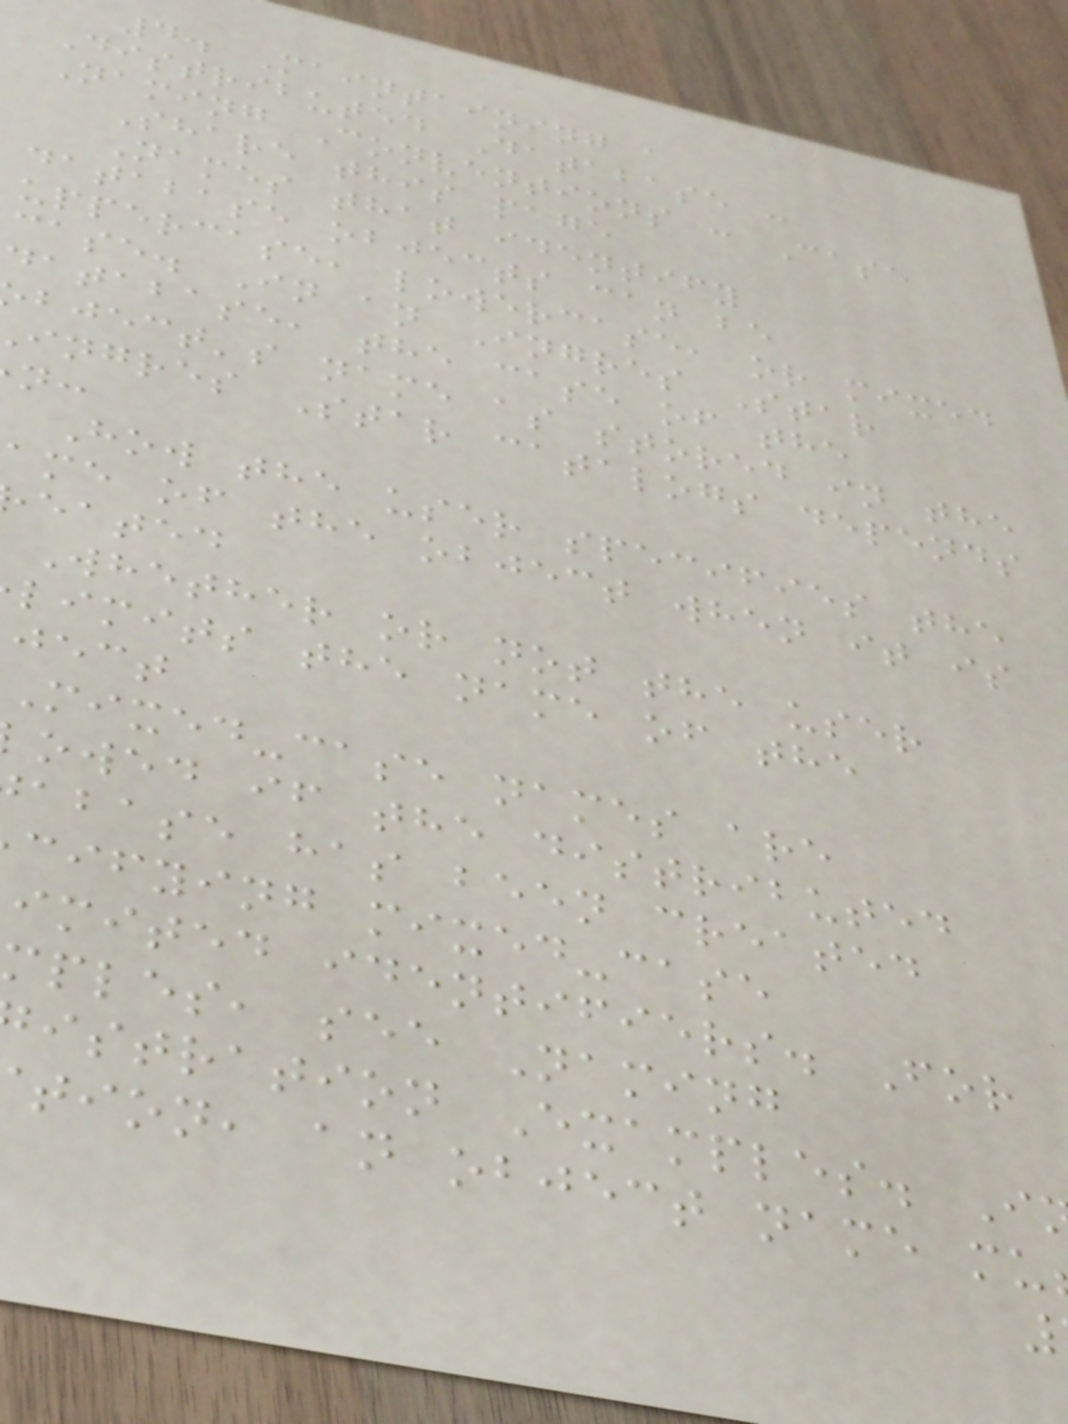4. Maintaining a
Distributed Database :
Naming Conventions : Case
Share this page
Names that identify
database objects can be
uppercase, lowercase, or mixed
case. In an Ingres Star
database, the case of the
bject's name as stored in the
ingres Star catalogs depends
How the user specifies the
ame of the object when it is
eated
Whether or not the user
limits the name of the
ject
Mixed-case names are
owed if the distributed
abase has been created
cifying mixed-case
imited identifiers. For
mples, see Naming
istration Examples. I
tion, an object name mu
